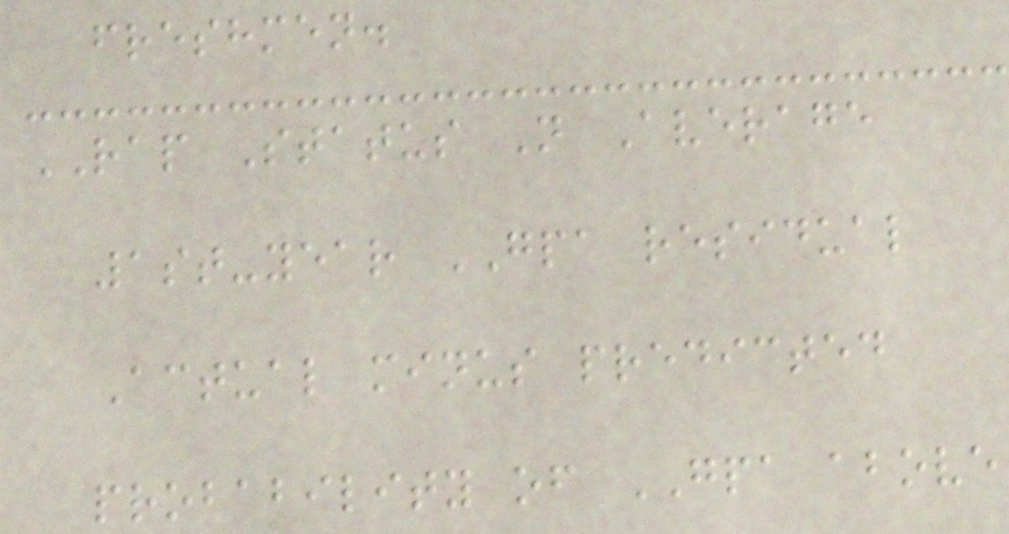freshmen.
RAP Status N Average
1st-year GPA residual
Actual minus predicted
probability of GPA above
